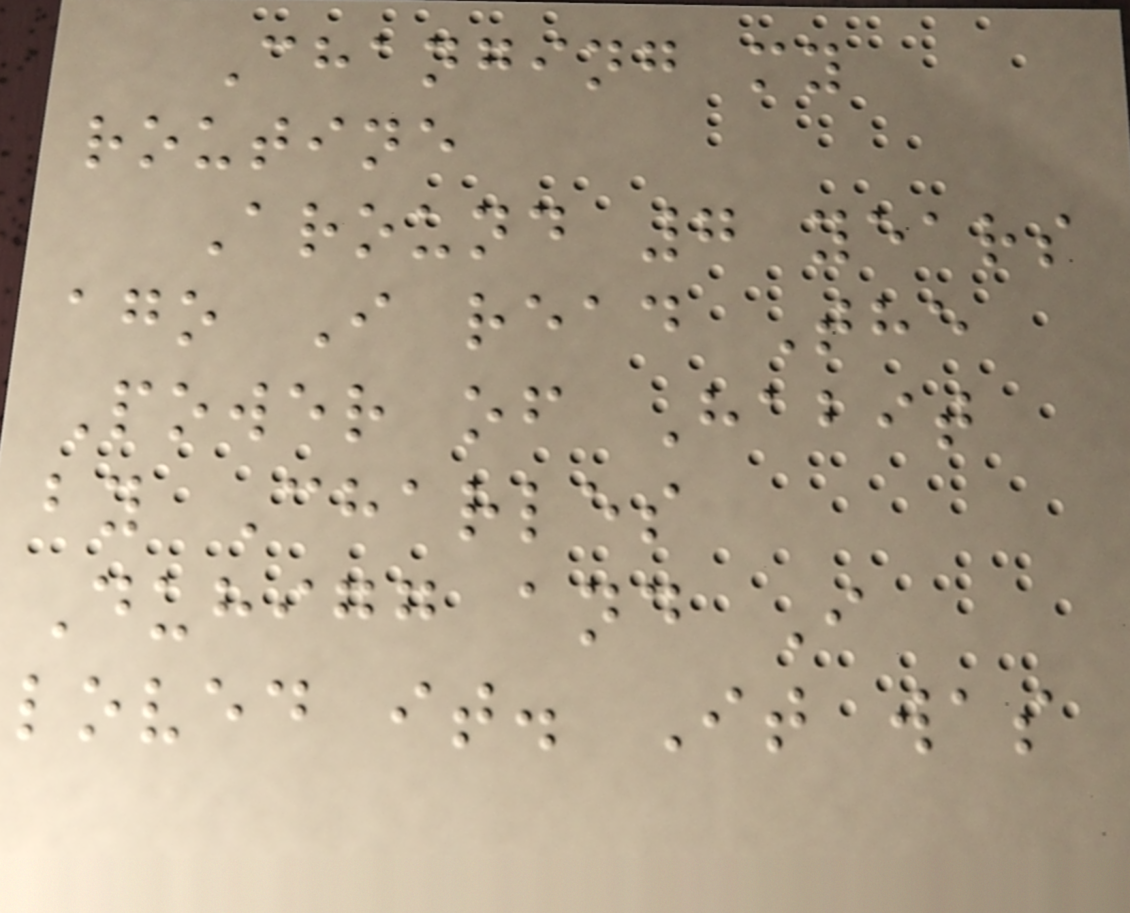Changing my
routine
Around 7 years
ago I read The
Power of Habit
by Charles
Duhigg and I
loved it. It was
